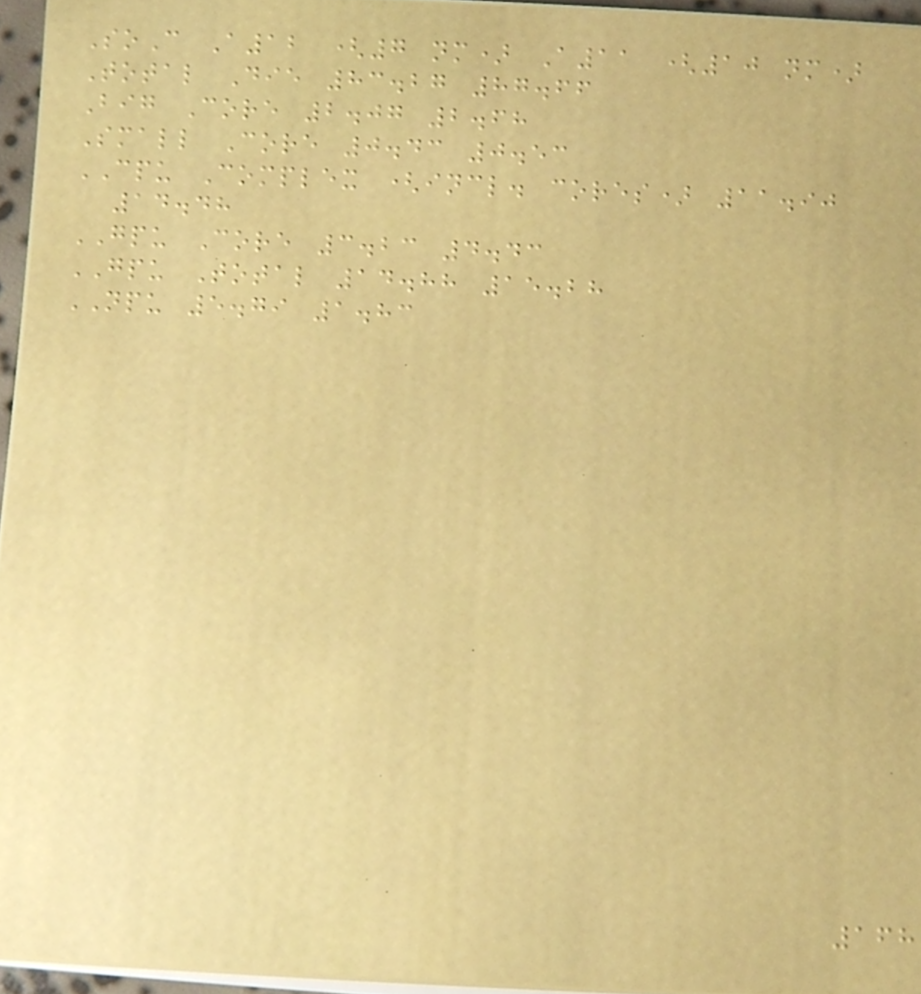SoC A12 (7 nm) A11 (10 nm)
Total Die 83.27 87.66
Big Core 2.07 2.68
Small Core 0.43 0.53
CPU Complex (incl. cores) 11.90
14.48
GPU Core 3.23 4.43
GPU Total 14.88 15.28
NPU 5.79 1.83
168
